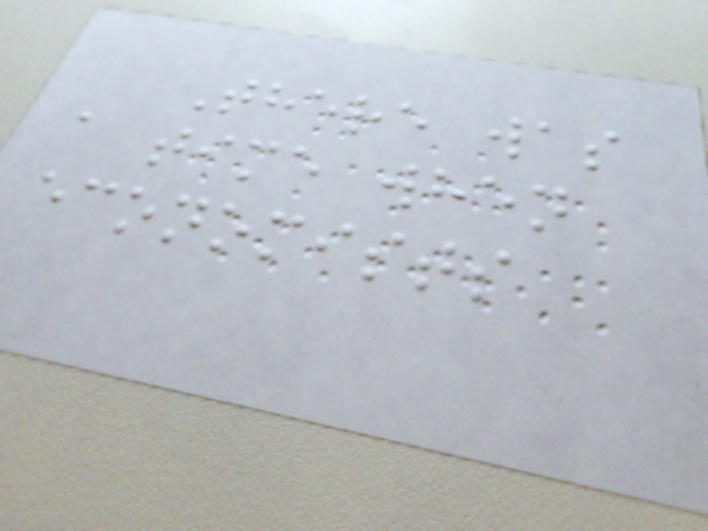There was
a time when
economists
